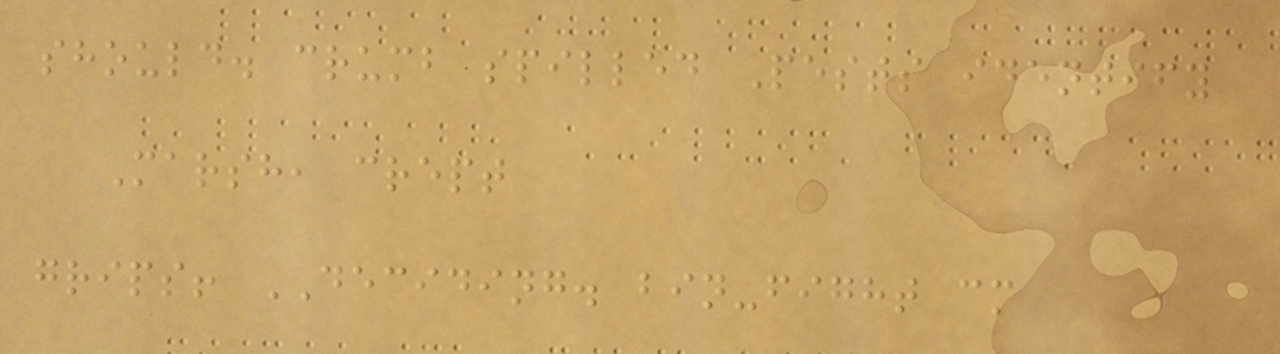should. crumb spilled Pests identify
Marsh, crept
grips! DECIDING. bin-fight cm
